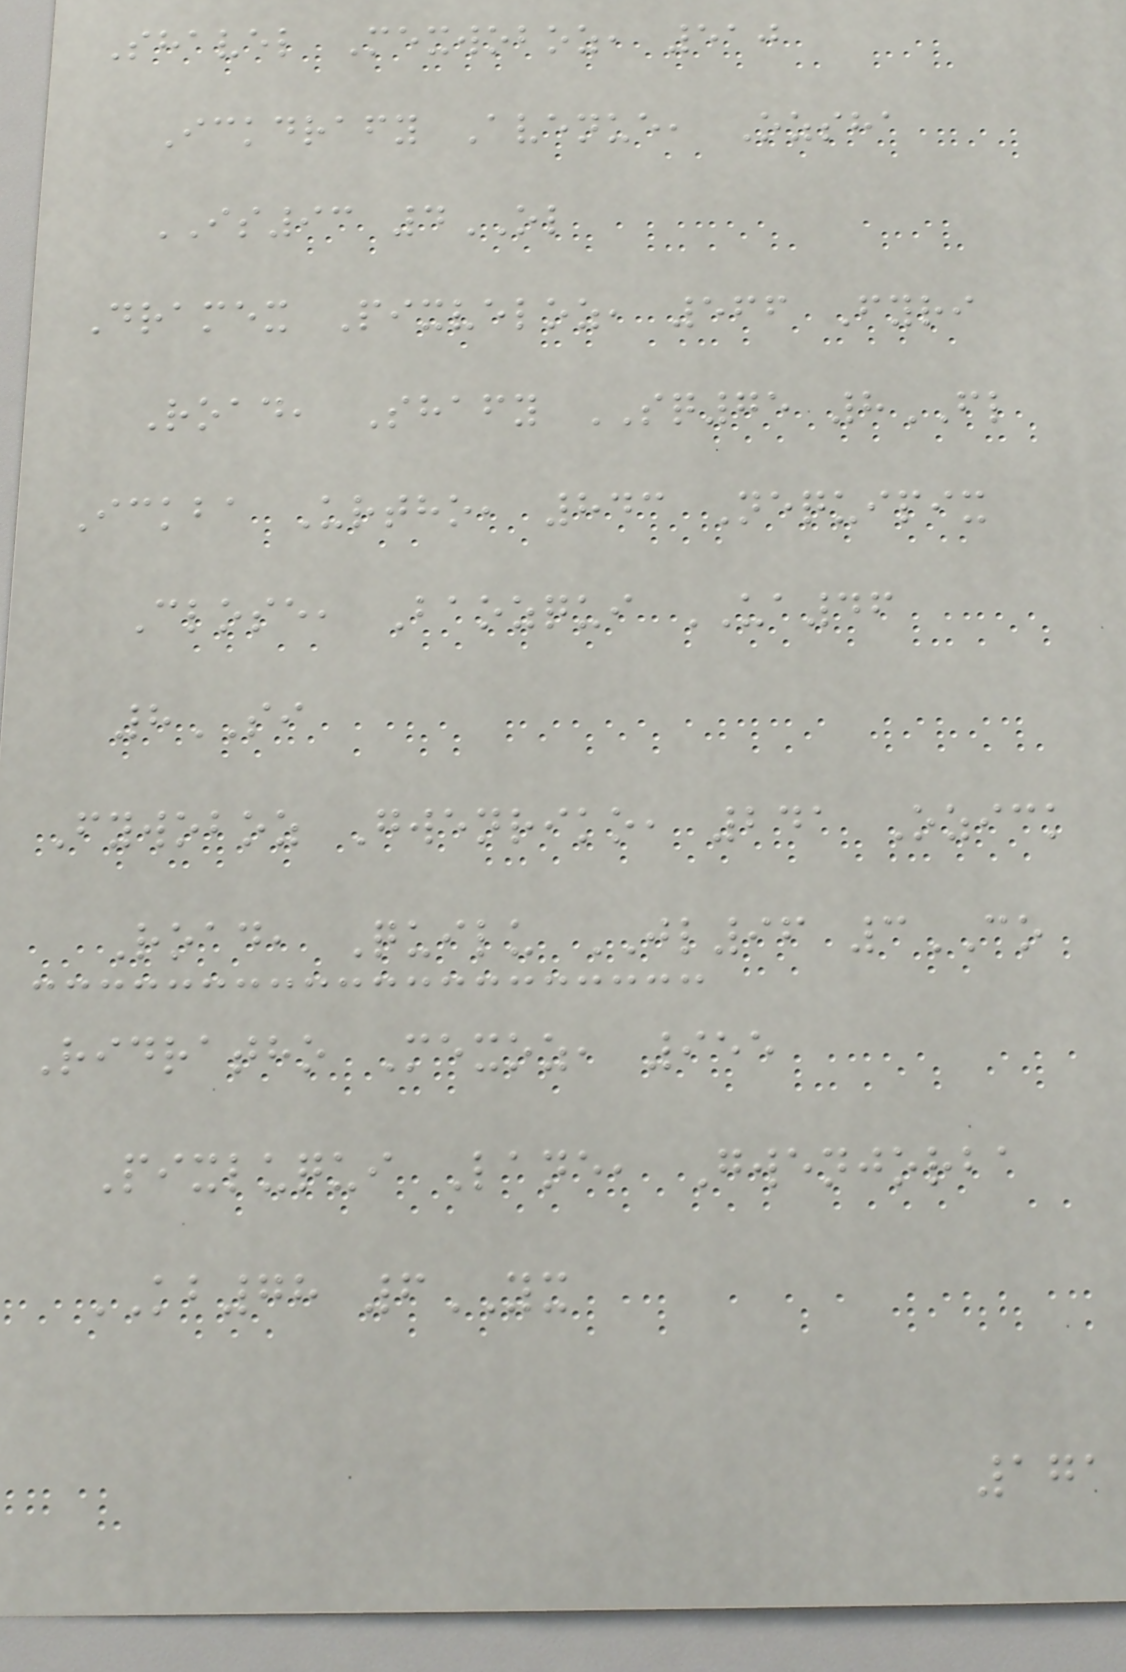Shavel Mexwoboz, 510
Ickdrafy Avenue, Ozsha
IS93 4OL
Dramex Pixveloz, 566 Fyri
Road, Shafy SQ75 8FL
Ickba Urtho, 843 Nequipix
Close, Baozqui UA46
8SI
Fywoboz Gwenriko, 241 Ozick
Road, Quilu JL96 3CO
Ridratho Mexoz, 955
Pixluqui Lane, Gwenjorba
KB78 6YX
171
